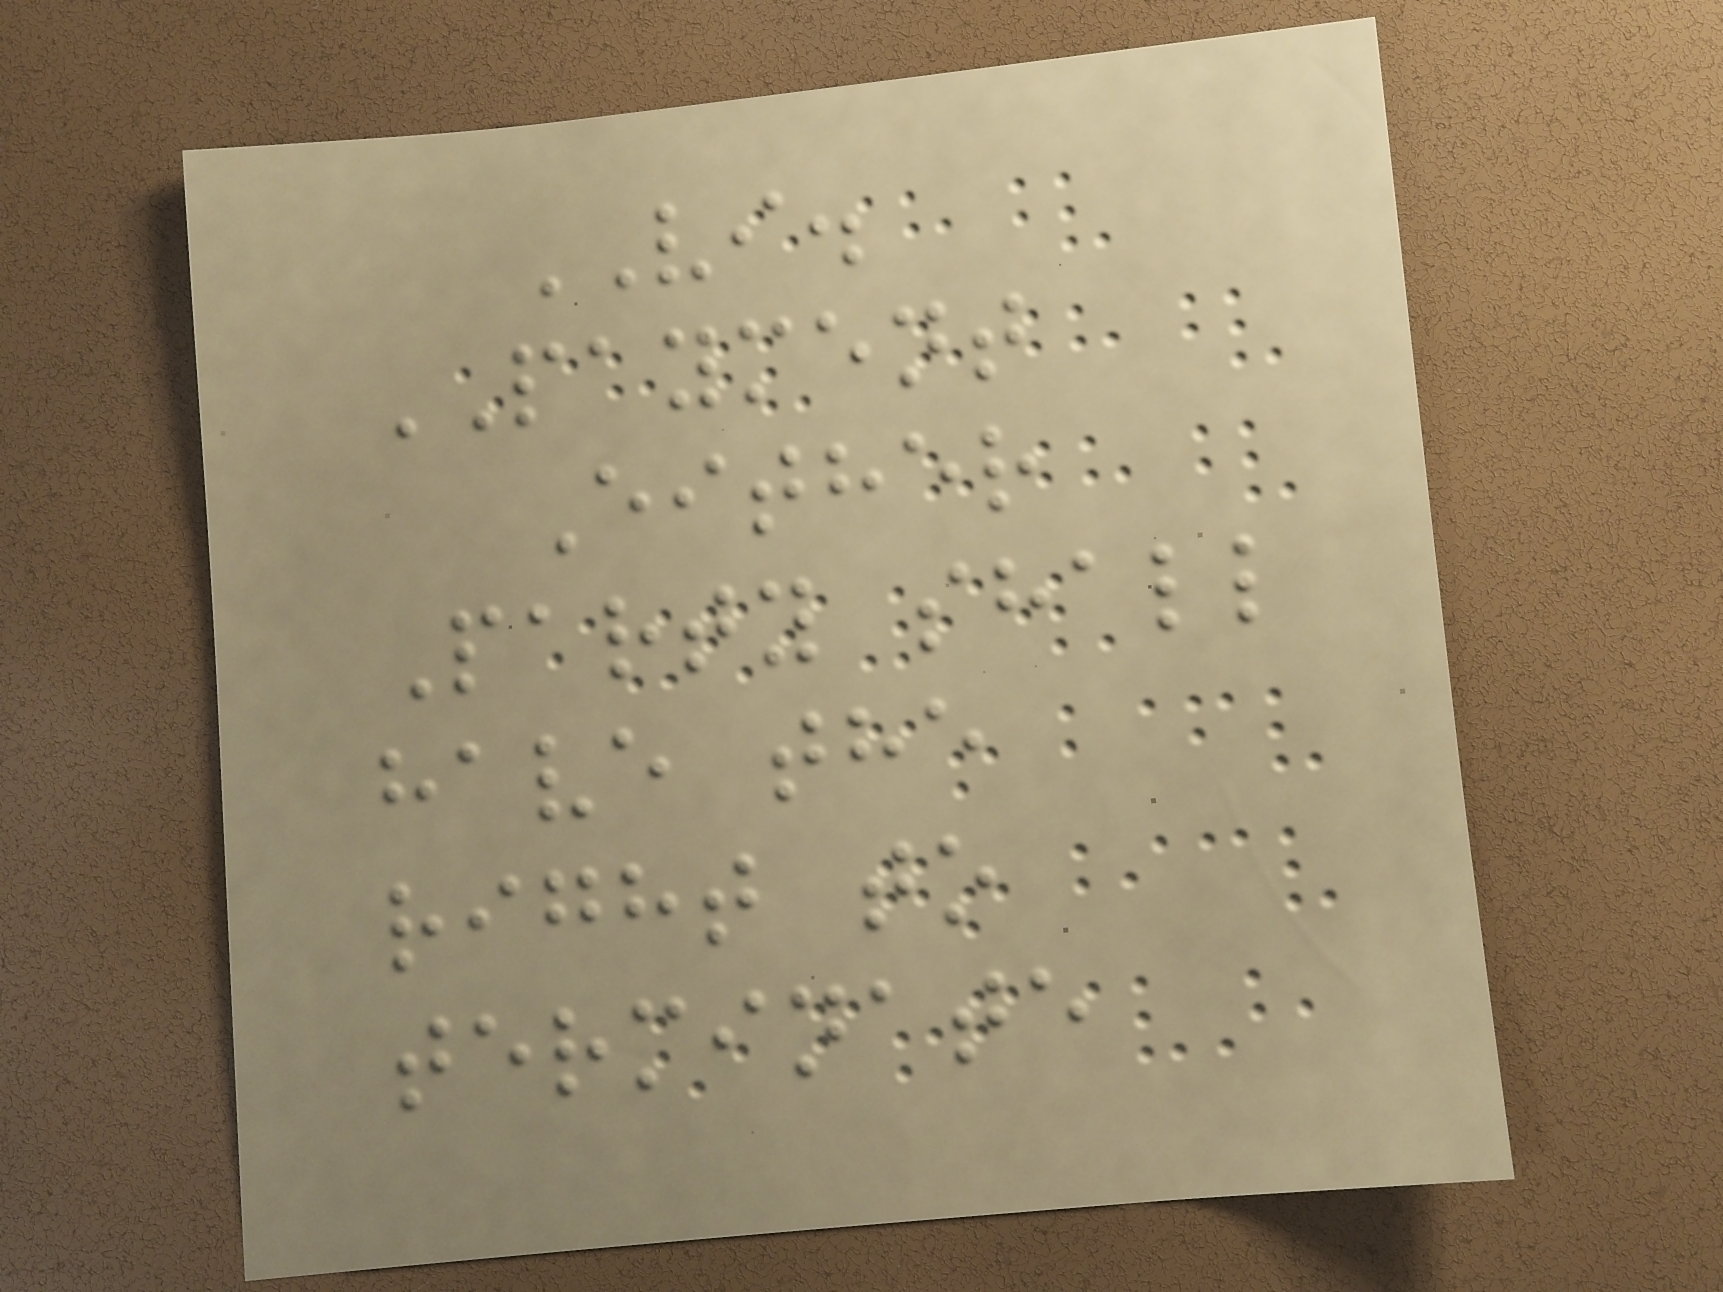VI.
PAYMENT
Either
Party shall
have the
right to
terminate
